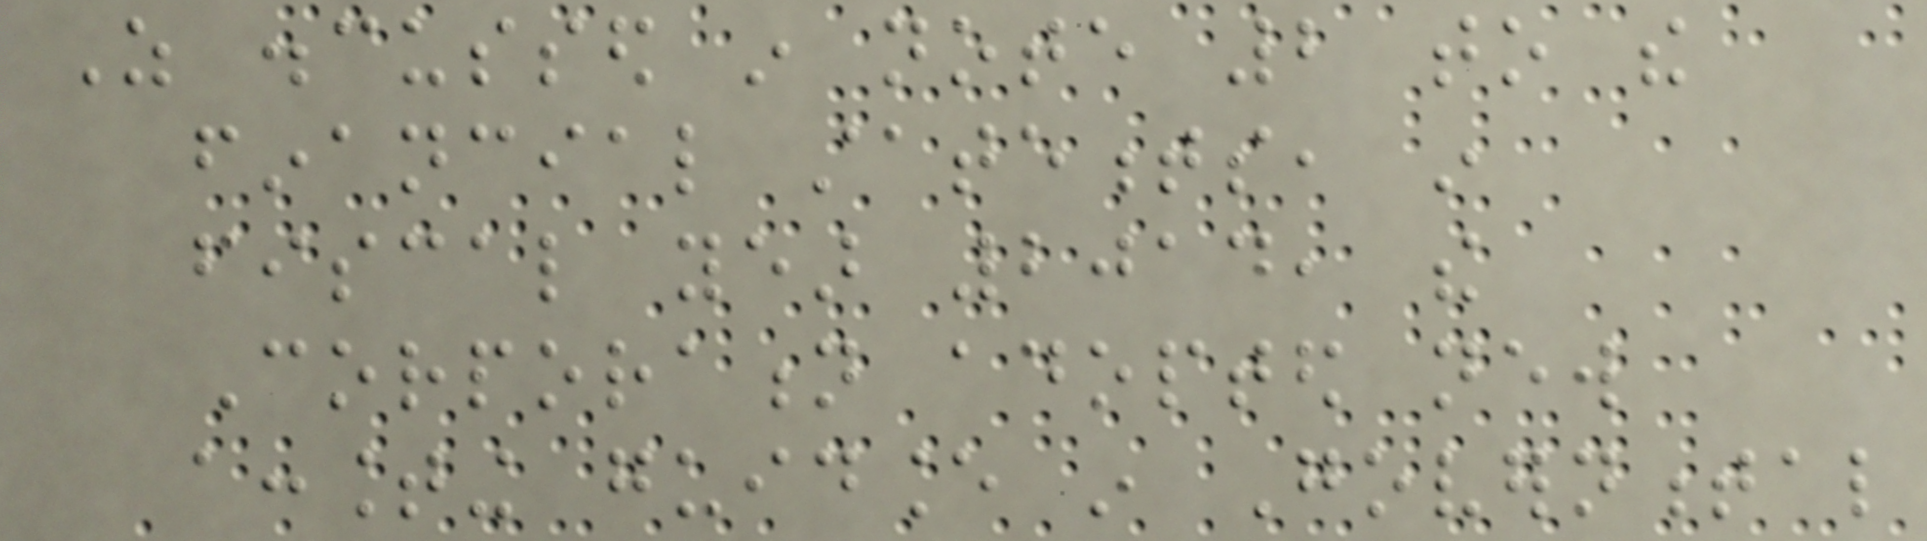As discussed in note 2 to the
financial statements, in
fiscal year 2014, the
Corporation adopted new
accounting guidance in Governmental
